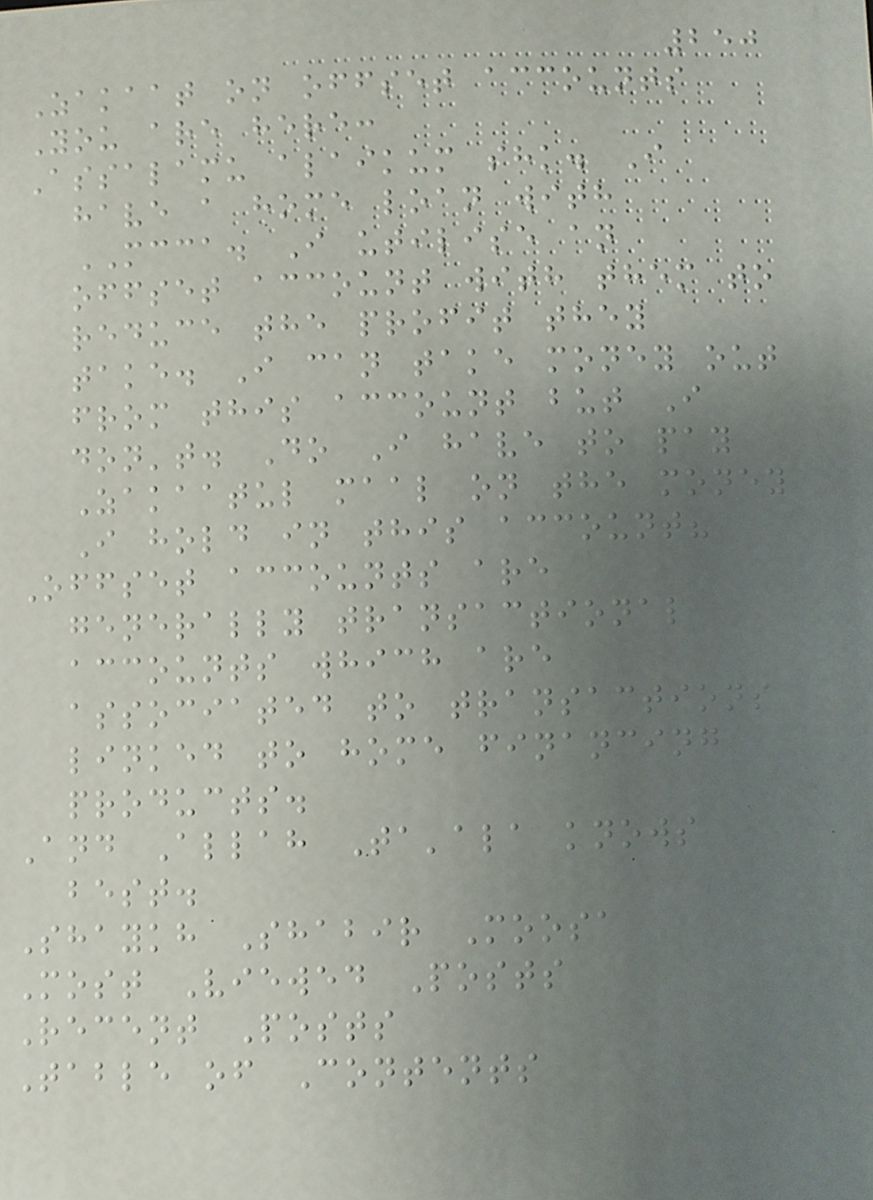250
Zakaat on offset accounts
You are here:
Assalamu alaikum shk. I
have a home loan with
MCCA. I utilise an
offset account with them to
reduce the profit they
take. I can take money out
from this account but I
don't. Do I have to pay
Zakaatul maal on the money
I hold in this account?
Offset accounts are
generally transactional
accounts which are
associated to transactions
linked to home financing
products.
And Allah Ta'ala knows
best.
Shaykh Shabir Moosa
Most Viewed Posts
Recent Posts
Table of Contents
